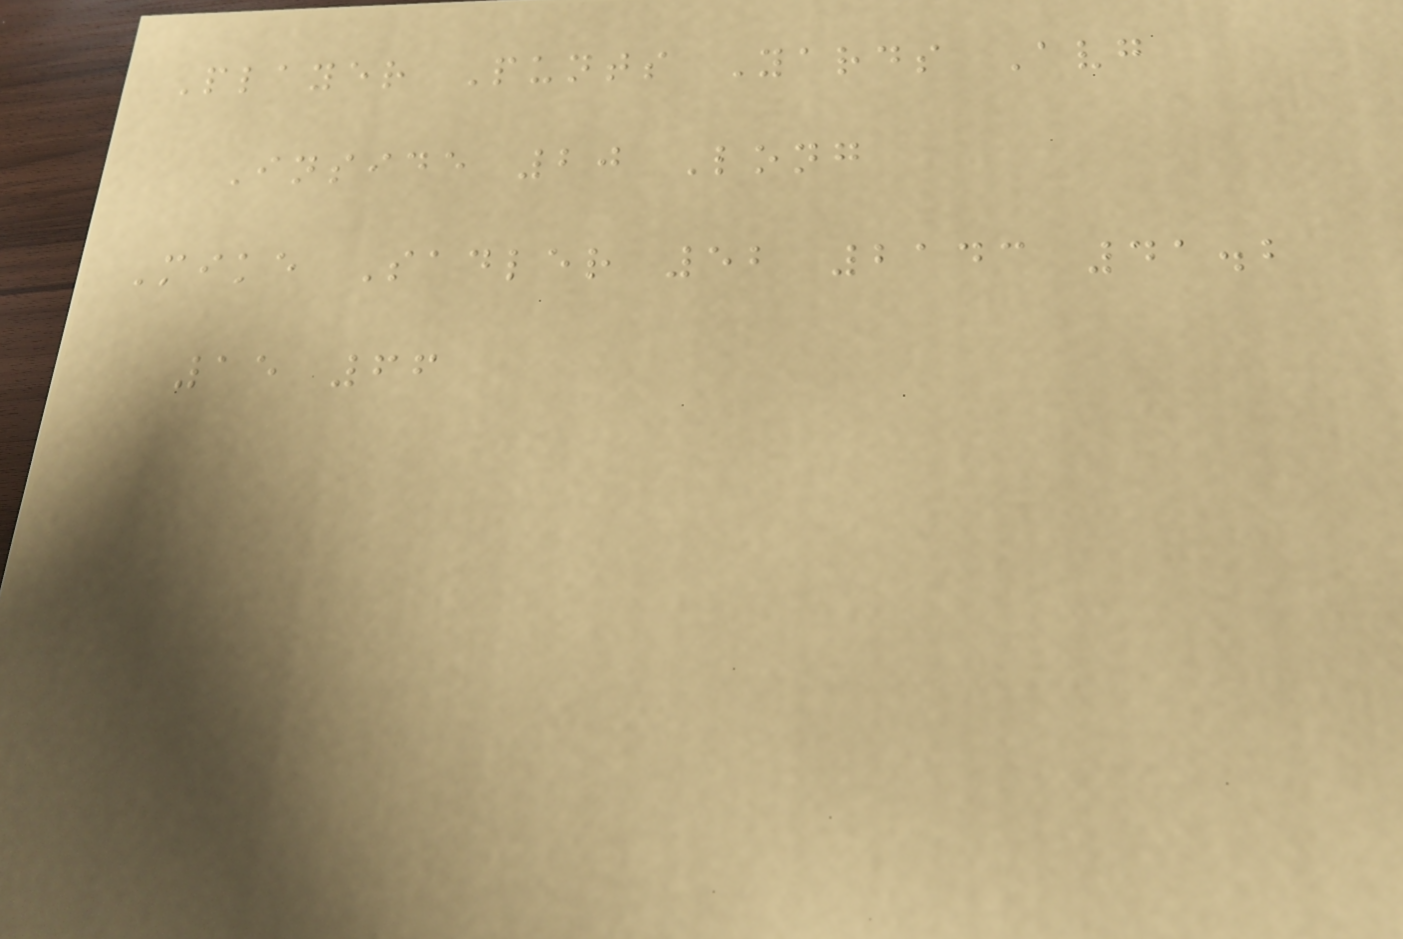Player Punts Yards Avg
Inside 20 Long
Mike Sadler 52 2143 41.2
15 66
